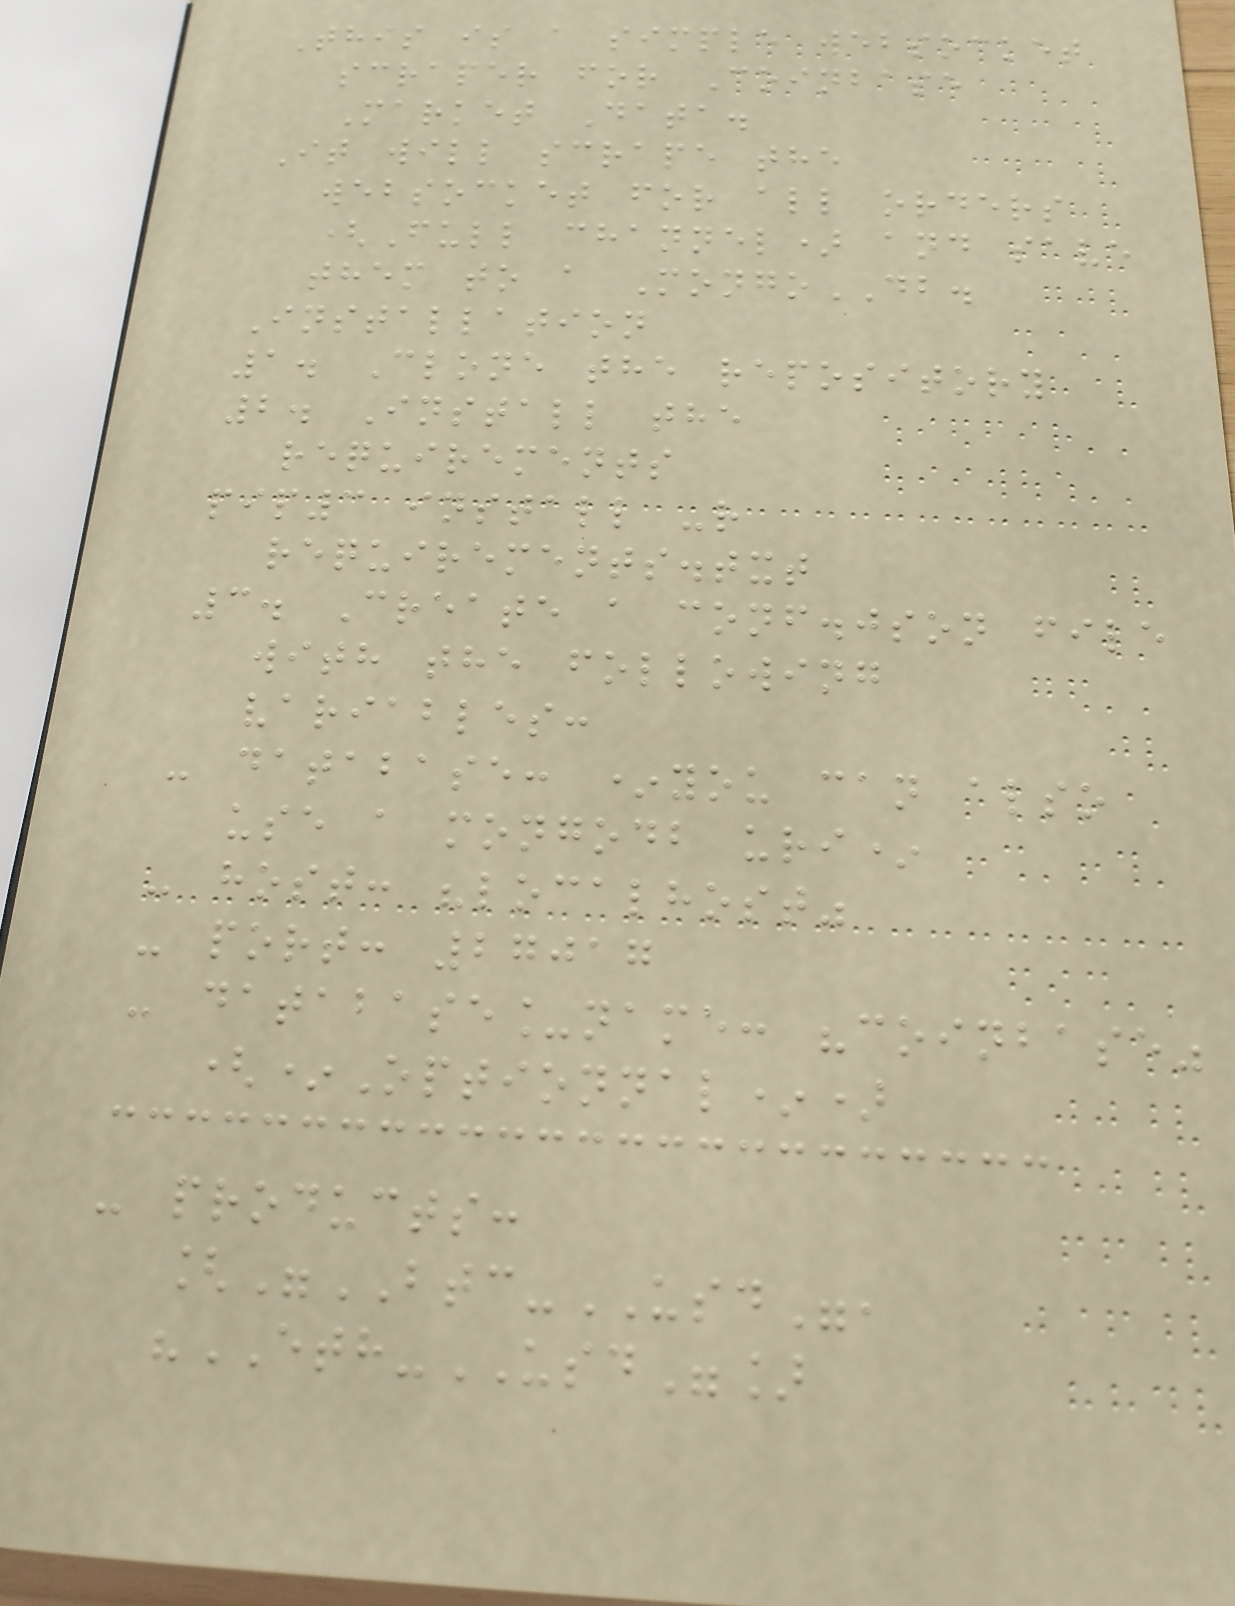This is a simple websocket
scraper for Coinbase
Market Data.
It will scrape the
websocket for all orders
(Full channel) and save
them to a MongoDB.
Installation
1. Clone the repository
2. Install the
requirements
pip3 install -r
requirements.txt
3. Create a conf.json file
with the following
variables:
- database: *you can also
use a mongodb uri*
- host: "localhost"
- port: 27017
- database_name: "coinbase"
(*Optionnal*)
- products:
["BTC-USD",
"ETH-USD"]
